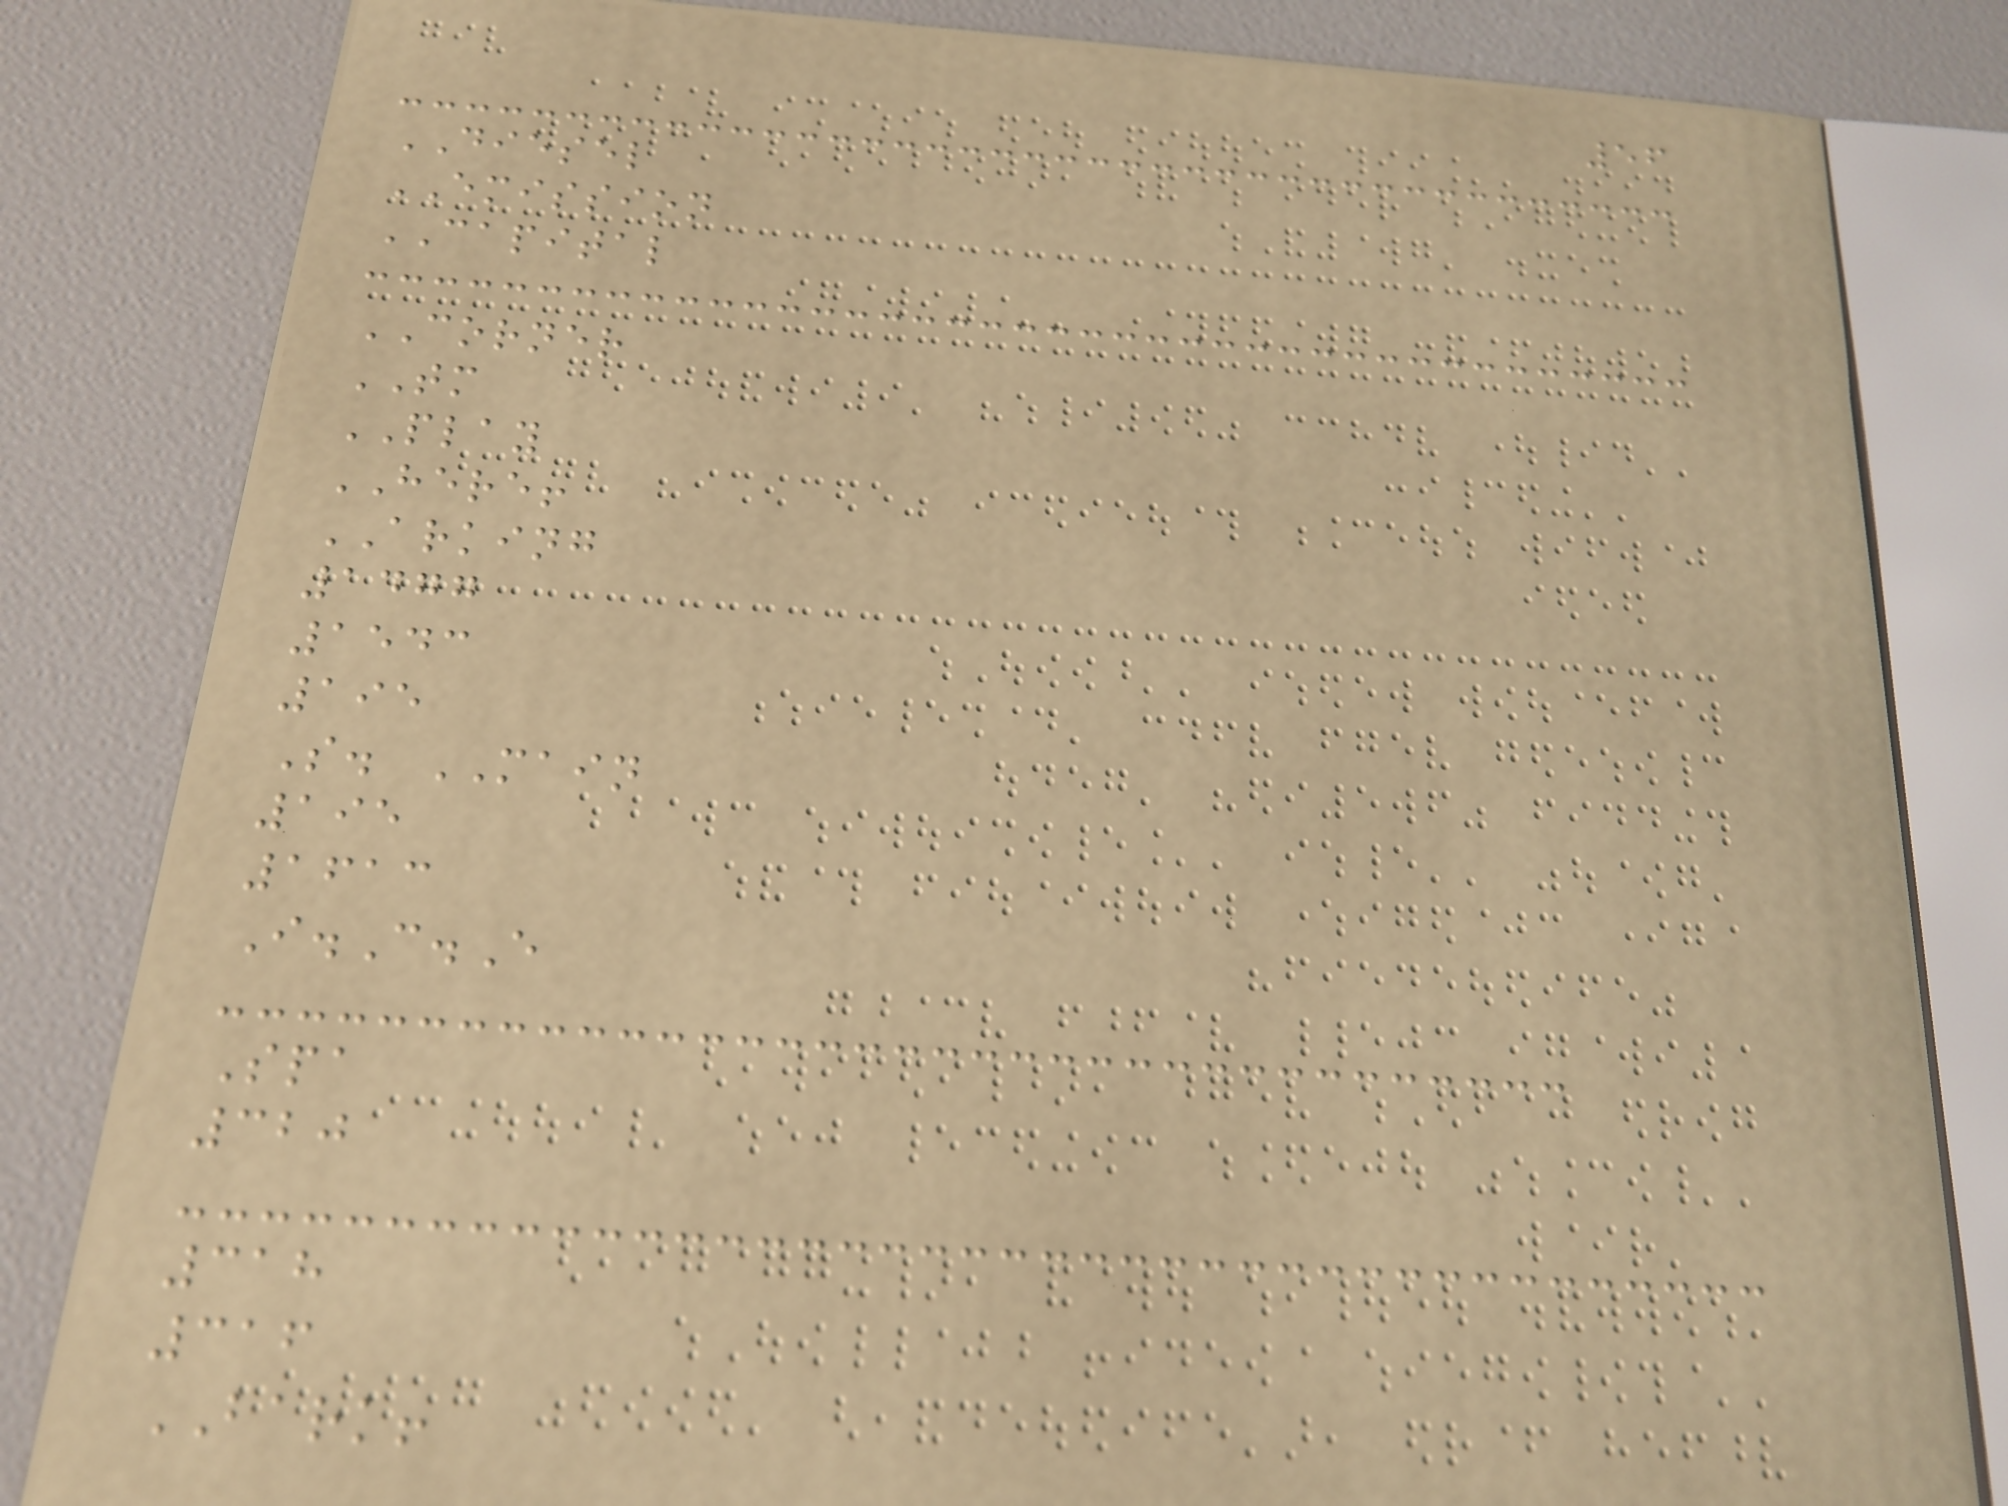56
DIESEL
EMISSION
CAPITAL
CORNER
TM
PLAY
HERE!
ARKING
1477
1543
195
S. MAIN
195
1613
I.C.E
Spa
320
318
316
BARK!
